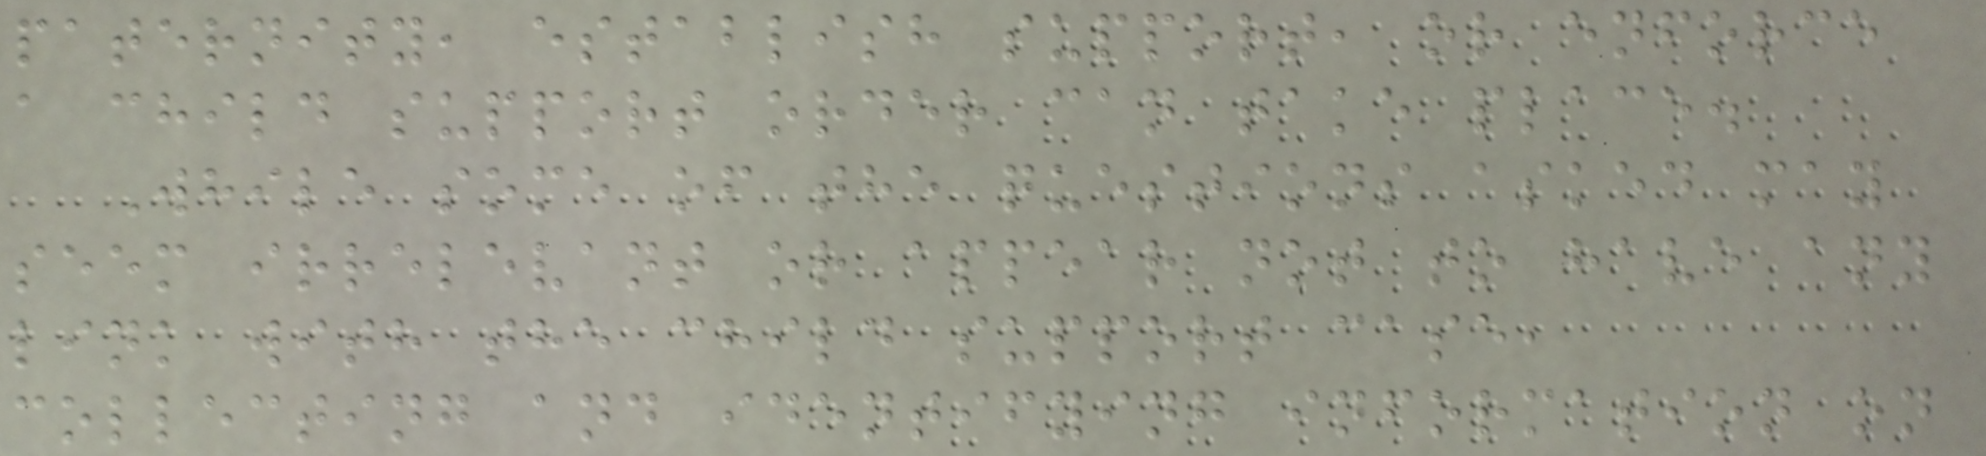paternity, establish support, or enforce
a child support order can take place.
While some of the questions asked may
seem irrelevant or appear not to have any
link with the child support case,
collecting and identifying information on
